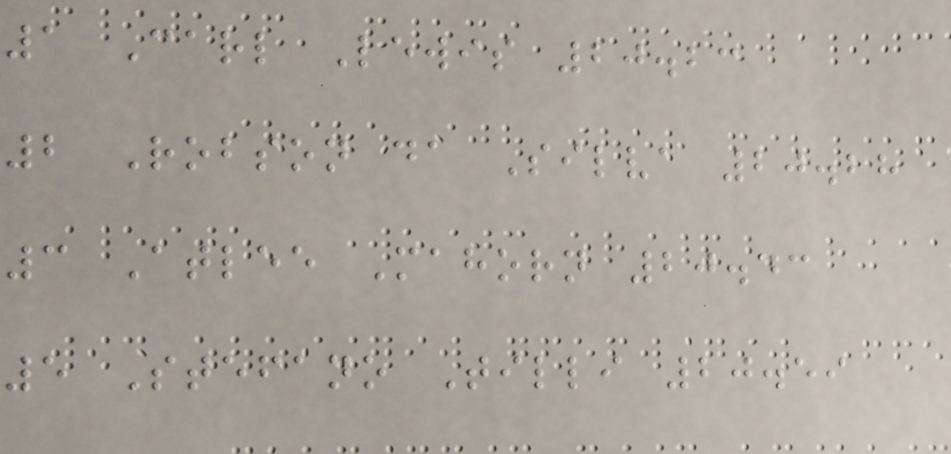1 Carl Lewis 20.23
2 Robson da Silva 20.28
3 Atlee Mahorn 20.43
5 Stefano Tilli 20.59
